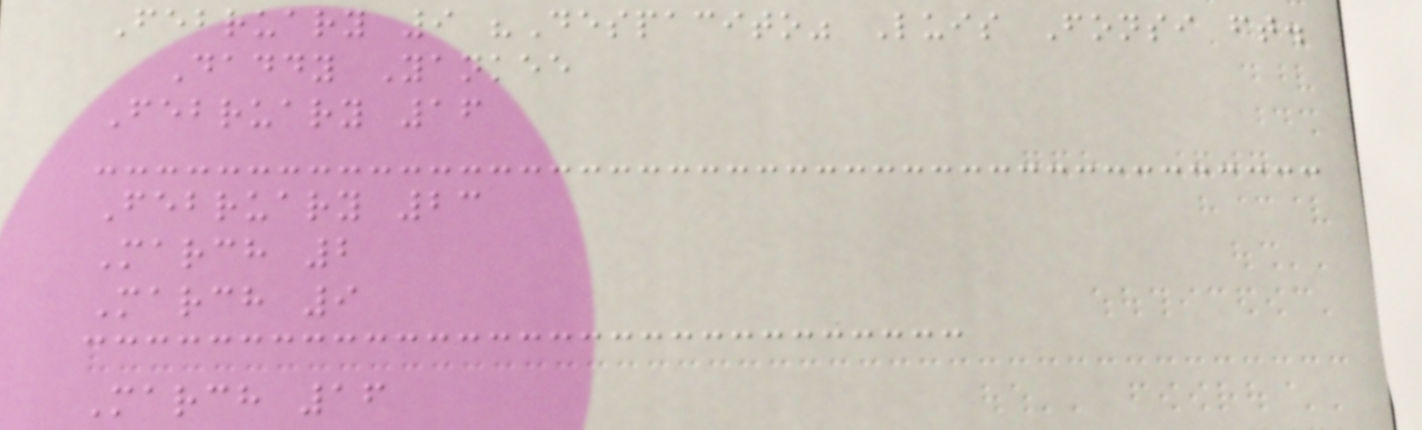February 9 "Despacito" Luis Fonsi ft.
Daddy Yankee
February 16
February 23
March 2
March 9
March 16
